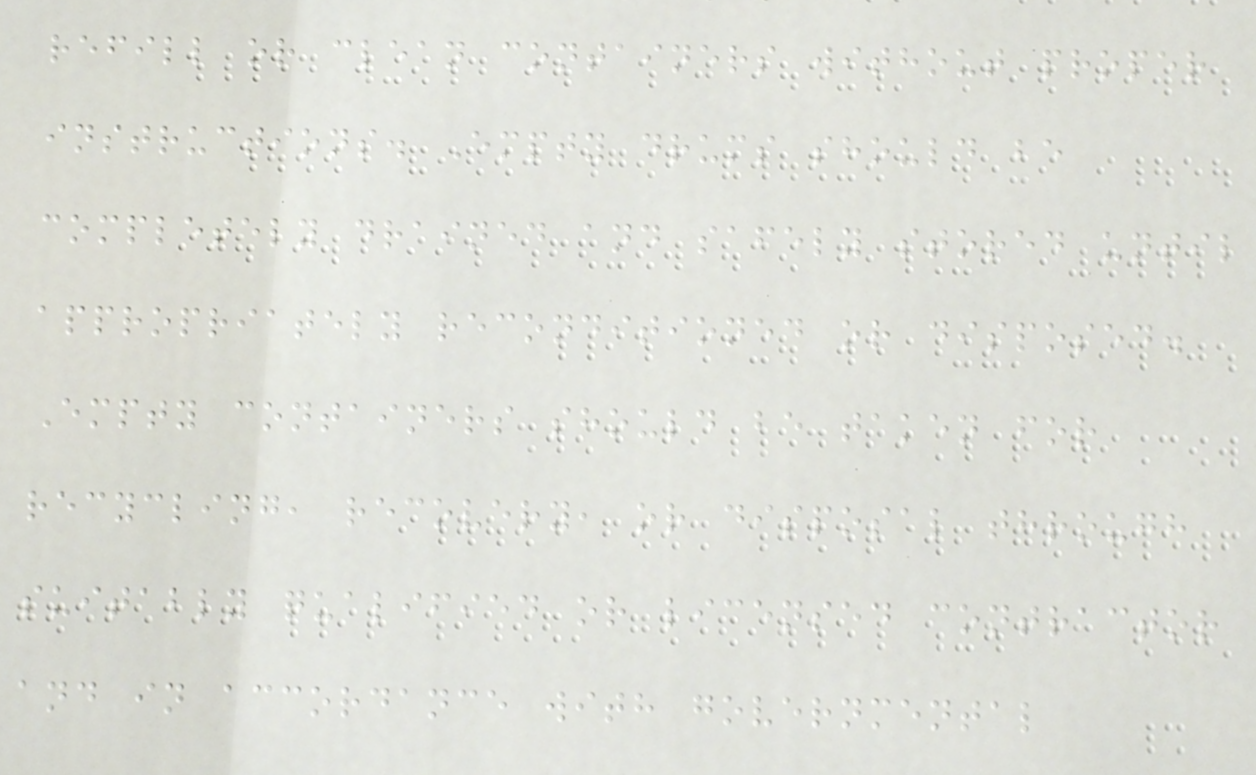refill or clean containers without proper
instructions. Empty drums should be
completely drained and safely stored until
appropriately reconditioned or disposed.
Empty containers should be taken for
recycling, recovery, or disposal through
suitably qualified or licensed contractor
and in accordance with governmental
